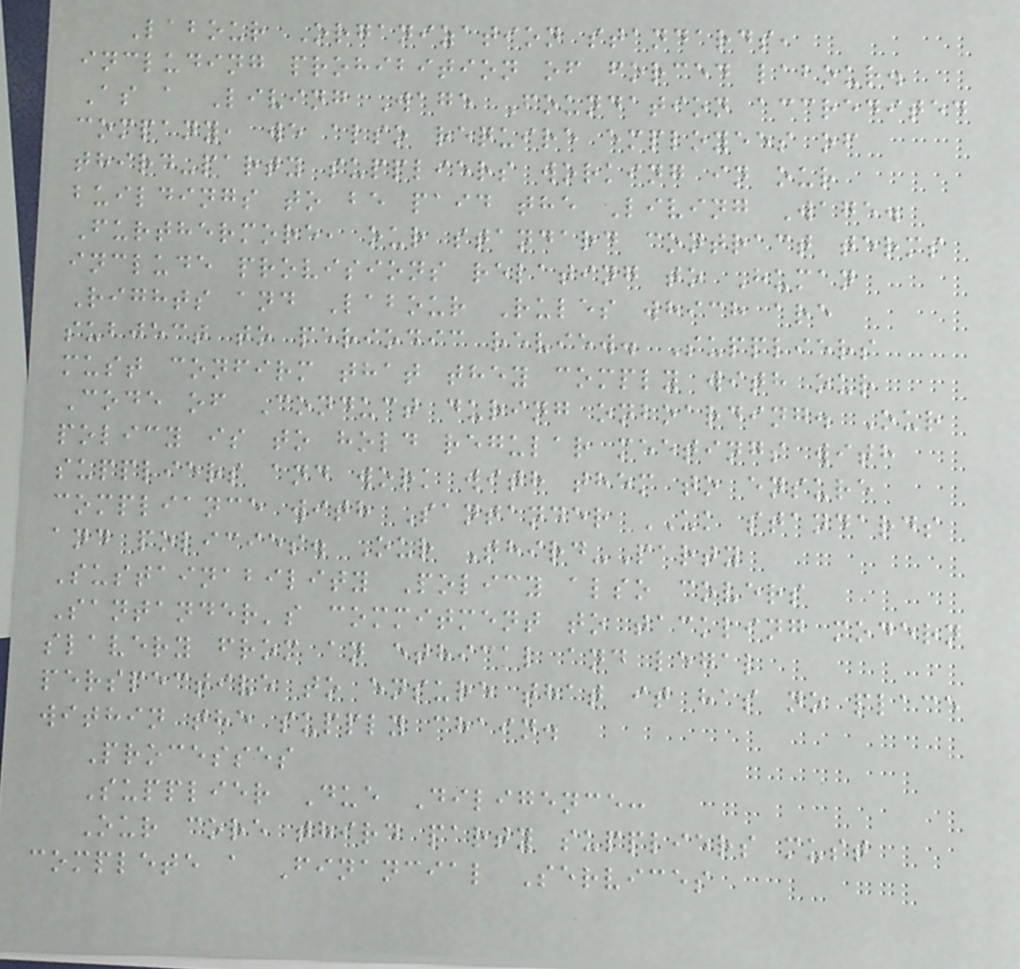Labour Organization standards,
including prohibition of forced labour.
As a Living Wage Foundation accredited
company, we also require employees of
third-party suppliers working in our
buildings to be paid the Living Wage.
Furthermore, our standard contract terms
include provisions relating to Human
Rights and Labour Rules which are
subject to periodic review. Suppliers
must confirm that they comply with our
Code of Conduct during onboarding. Our
policy is to hold regular meetings with
suppliers and work with them to ensure
compliance with Santander UK standards
and policies. Our Third-Party
Sustainability Policy also covers
Santander's commitment to tackling modern
slavery from an ethical and legal
perspective to ensure that it has no place
within the supply chain.
Processes
Supplier Due Diligence:
Our core third party suppliers must
complete a Financial Services
